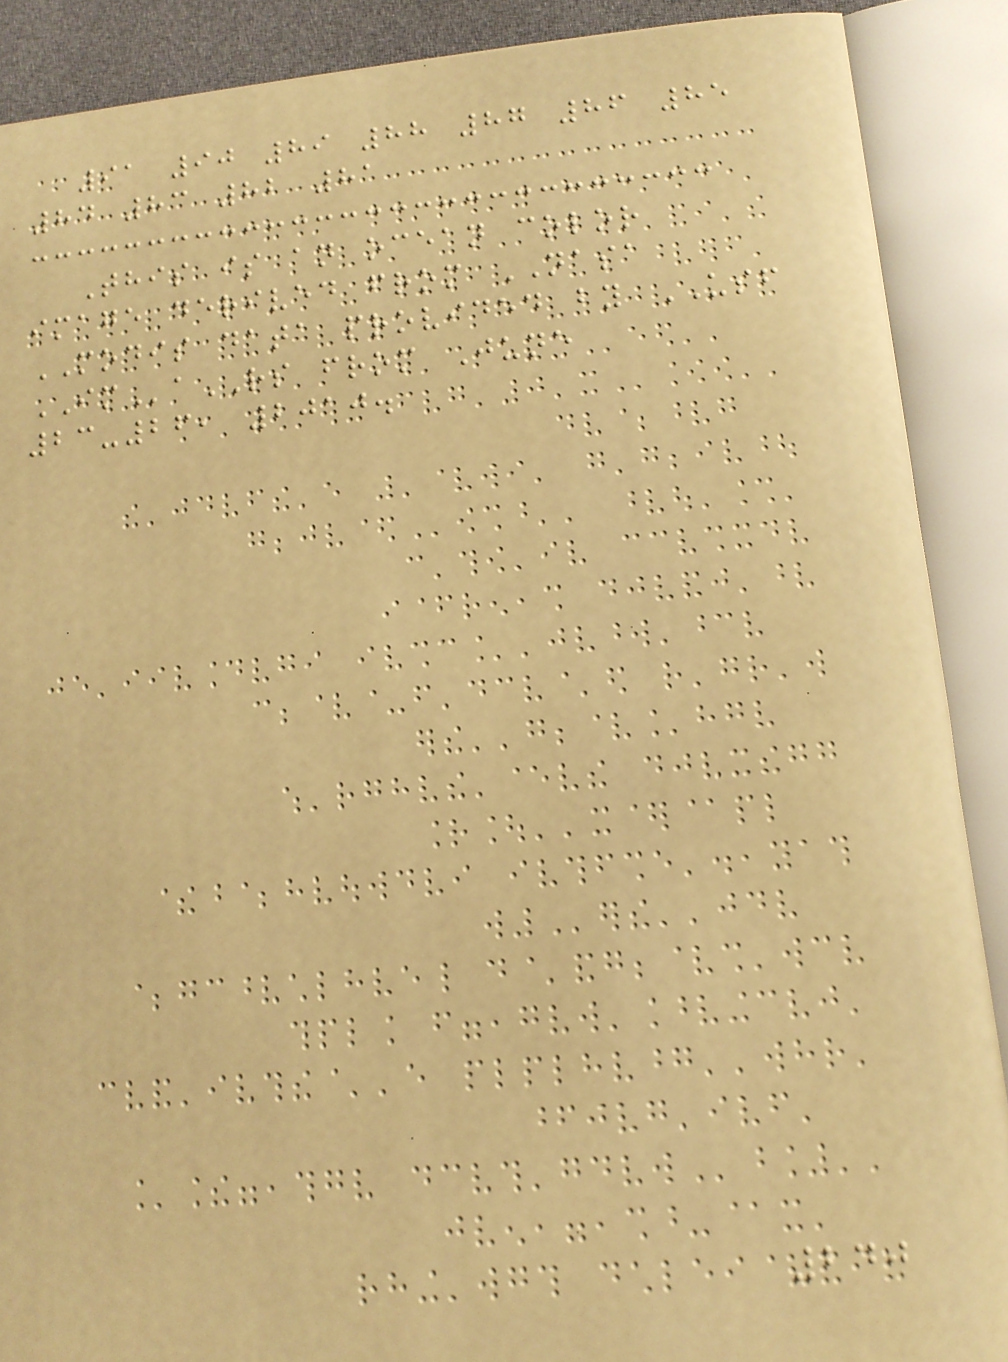91 90 89 88 87 86 85
84 83 82 81
This is an ocean color
image derived from NASA
MODIS data provided by USF
IMaRS from June
23-26, 2010.
240
